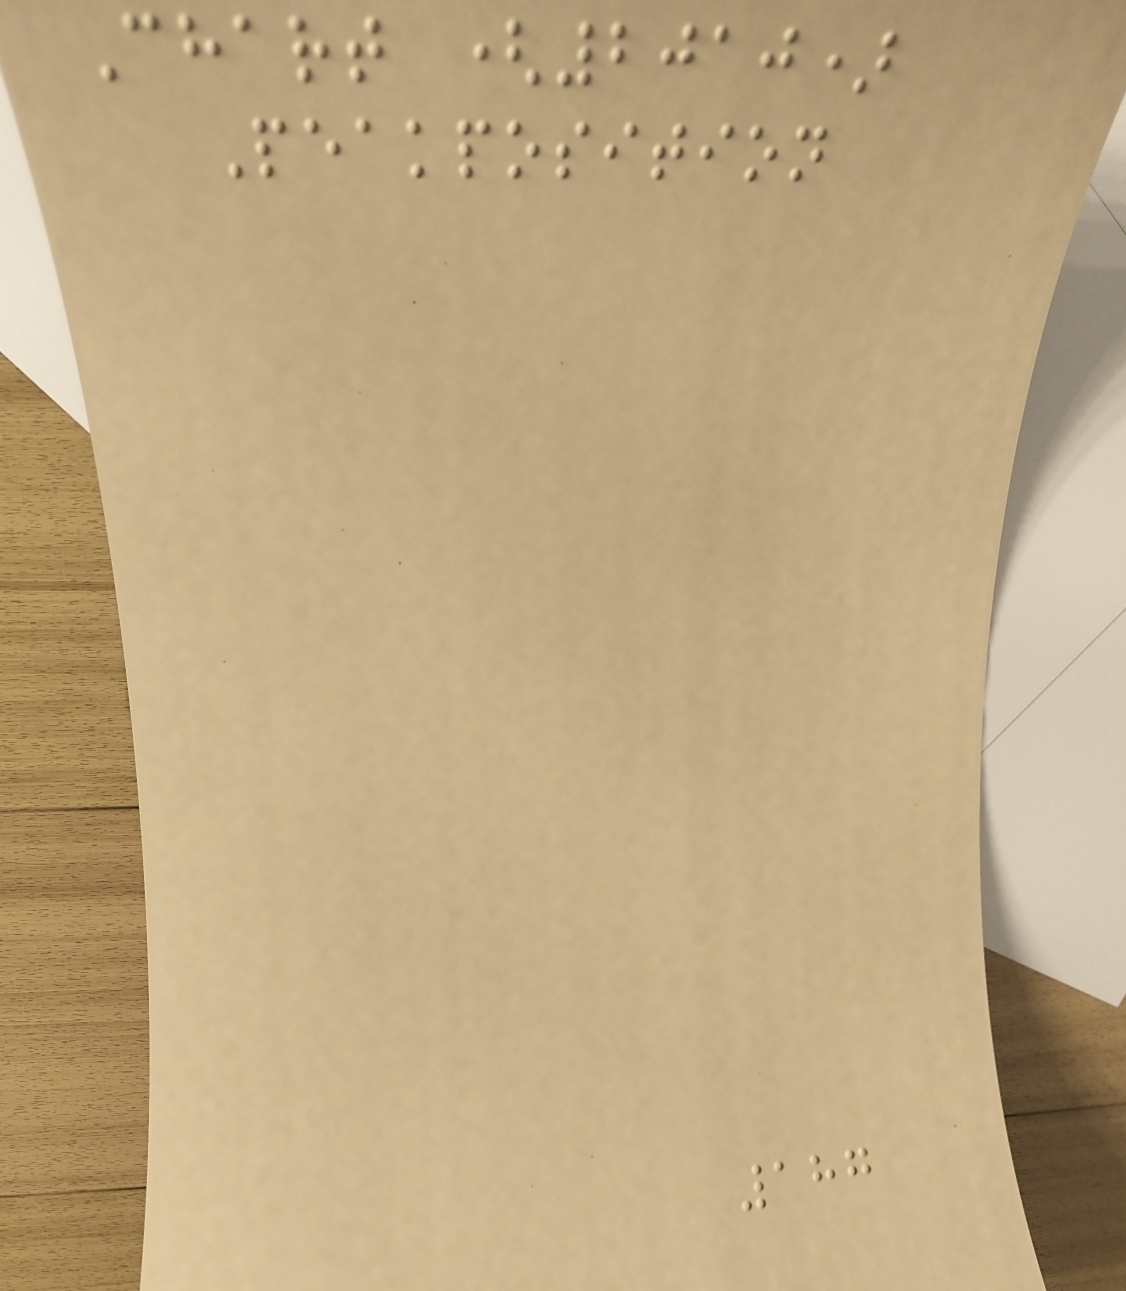Chart (2010)
Peakposition
187
